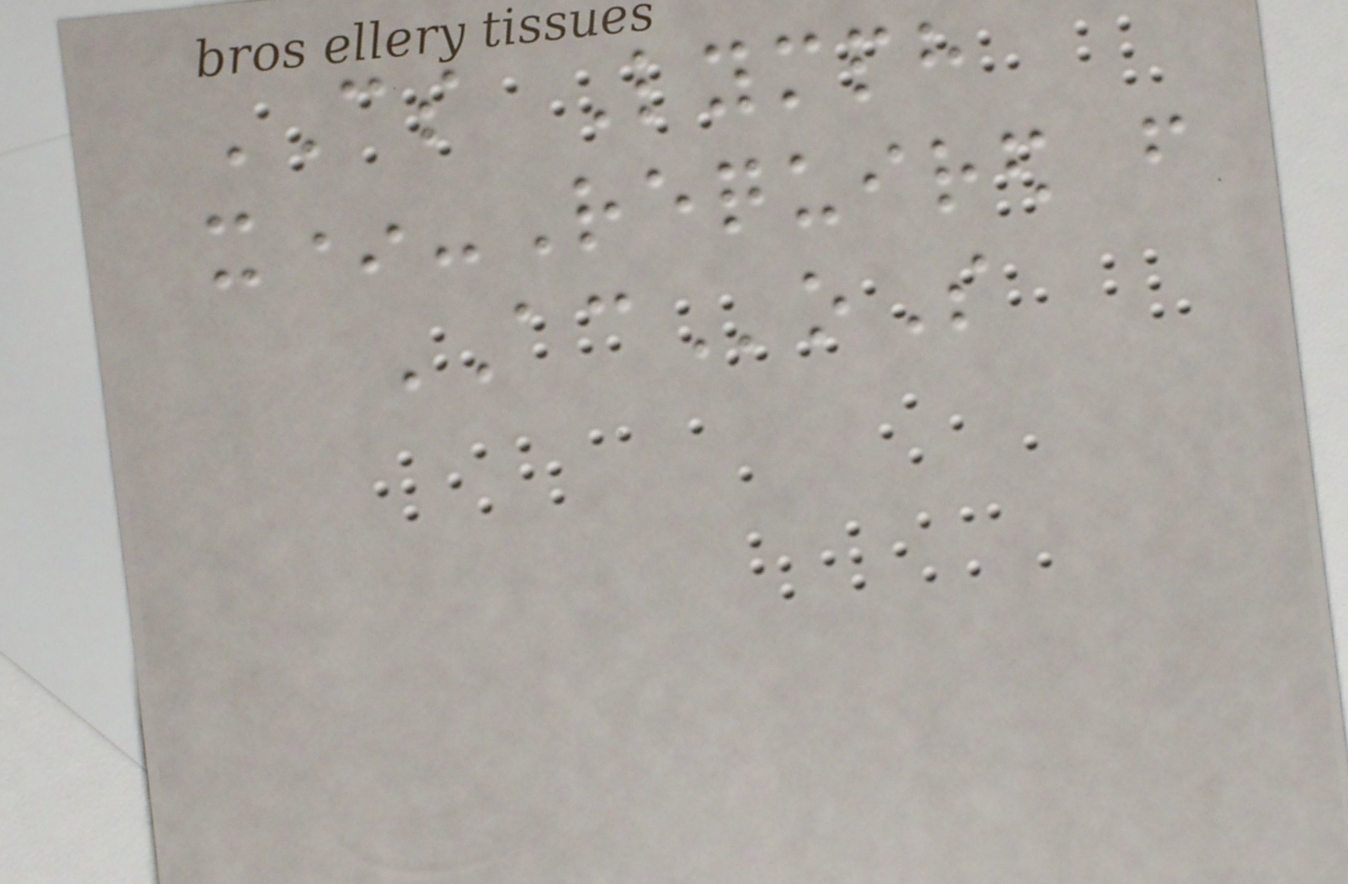CS Lymph
x*-Required from
ACoS
